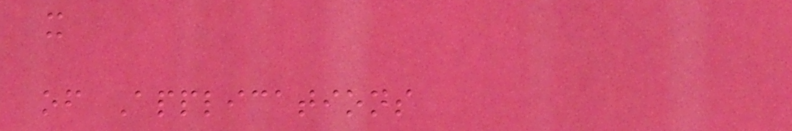x
of Applications
